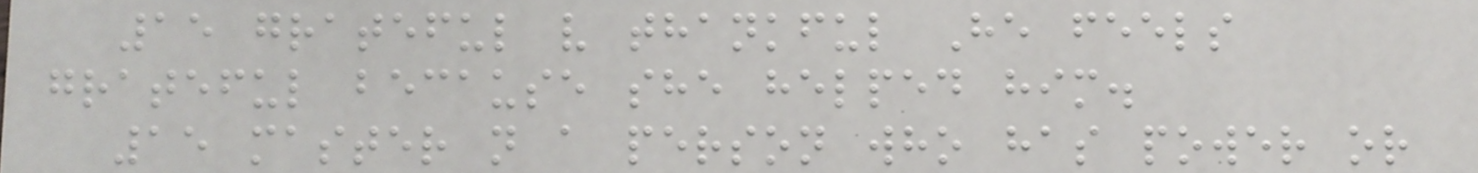15 grateful v thankful He feels
grateful because she helped him.
15 master n a person who has power or
